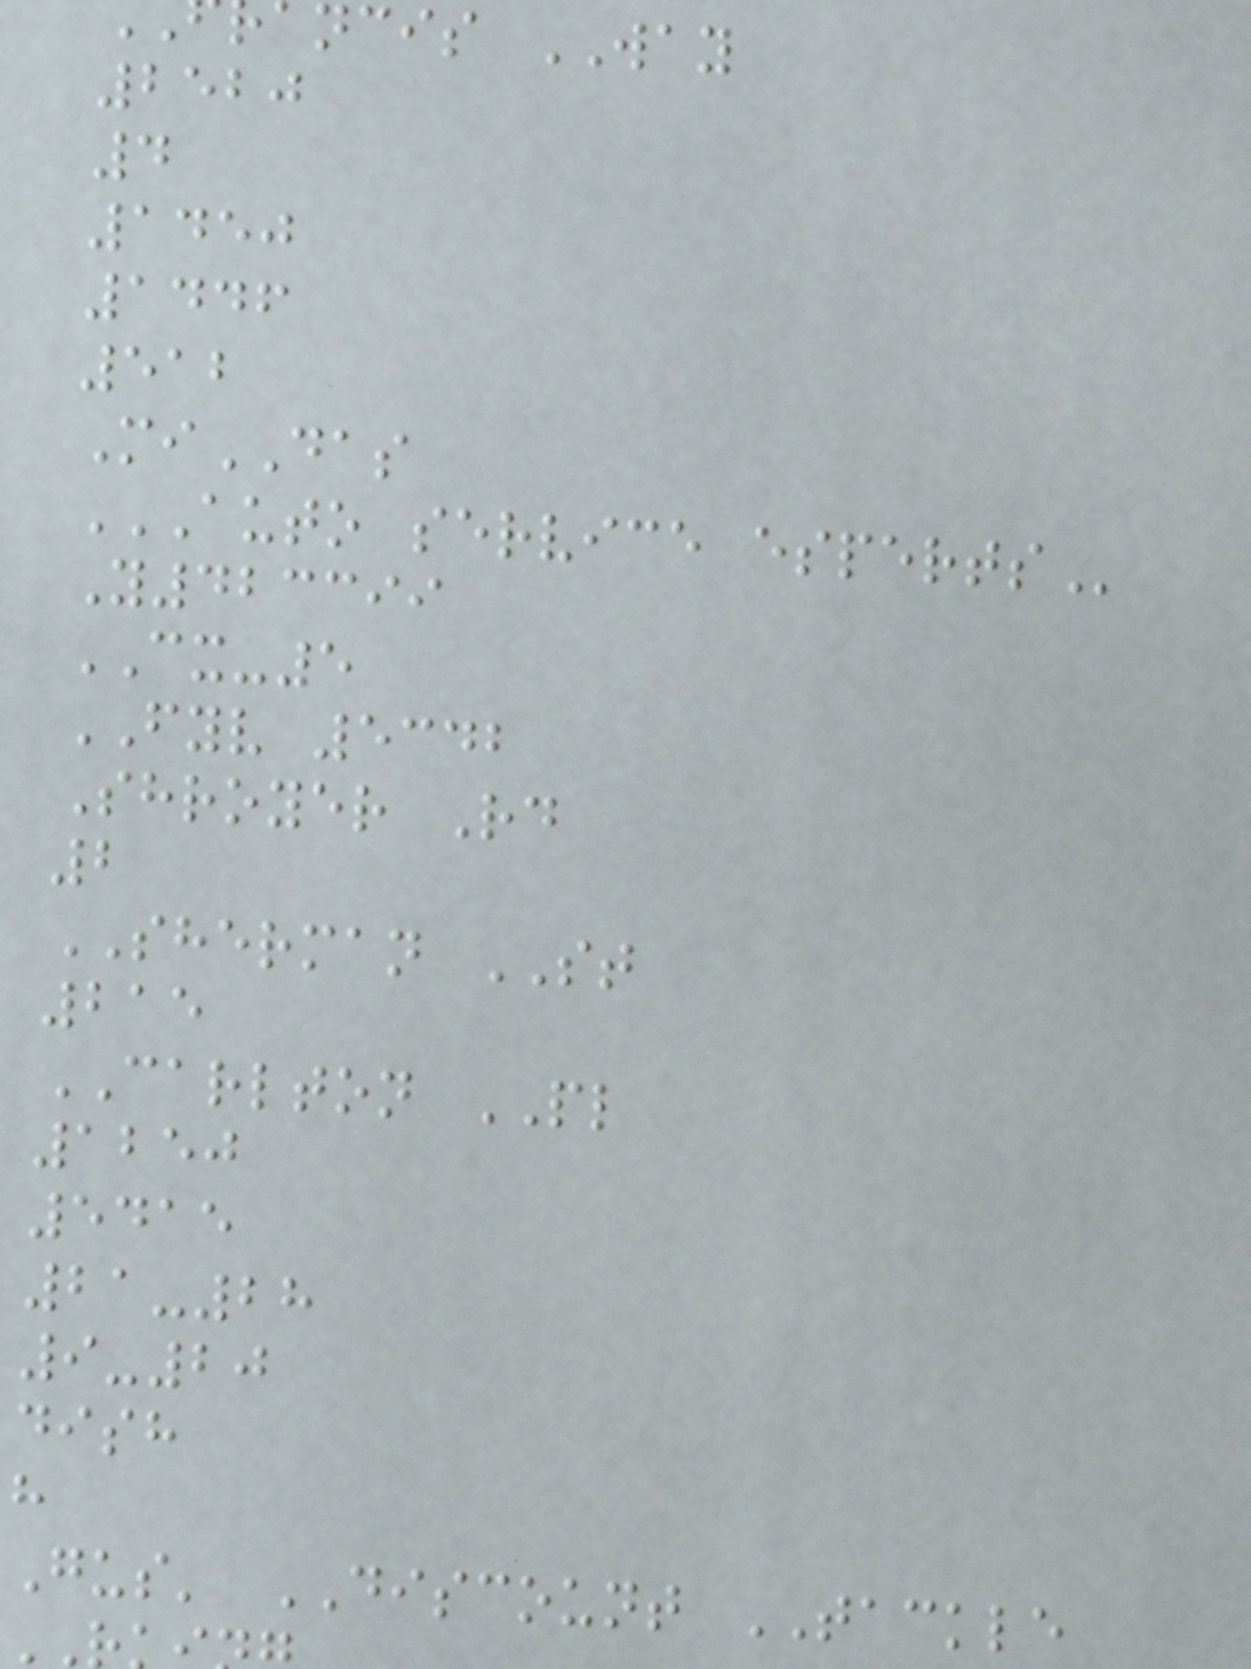ncis WAY
2520
4
1450
1446
512
MiDAS
AUTO SERVICE ESPERTS
Y423399
CX-5
FYV 5342
Shroyer Rd
2
SHERMAN ST
215
CARLTON PL
1250
5415
21-28
9-20
dish
h
Gus' DISCOUNT TACKLE
